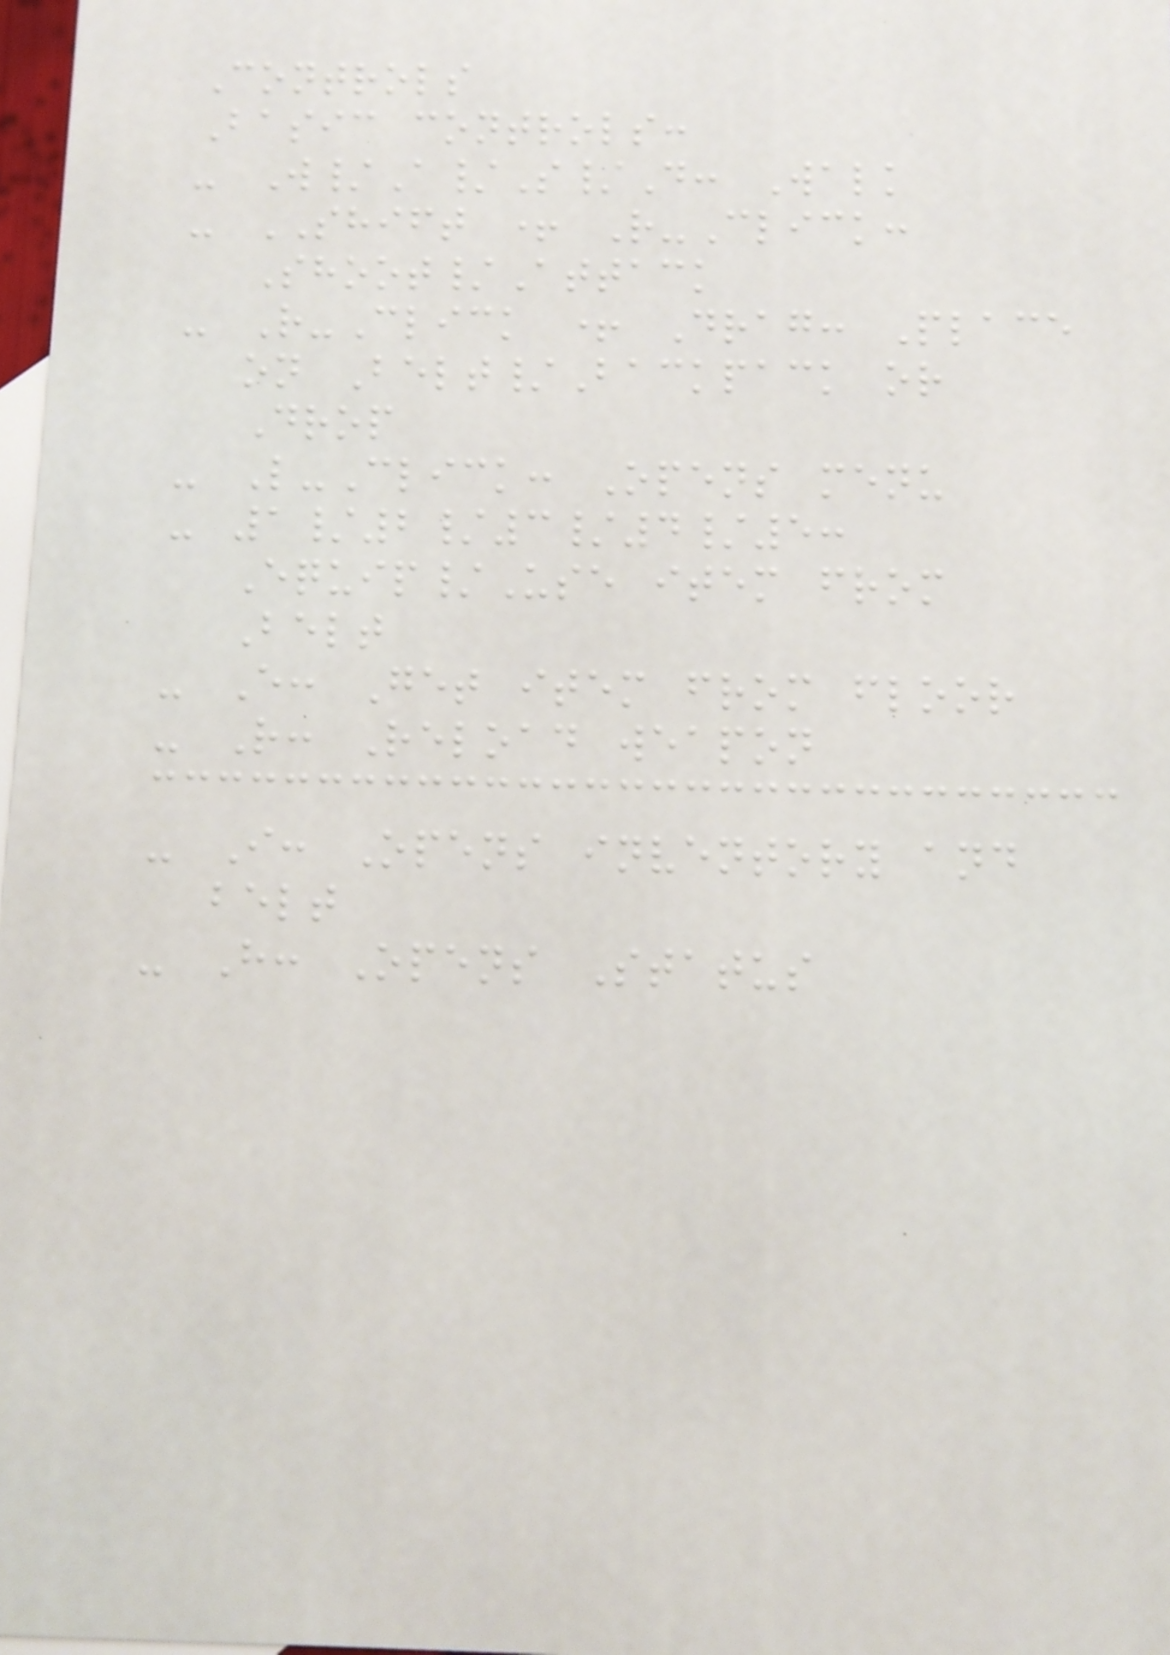Controls
Basic controls:
- W/A/S/D: Walk
- SHIFT + R-Click:
Shoot/Attack
- R-Click + Drag: Place
on Belt/Backpack or
Drop
- L-Click: Opens menu
- 1/2/3/4/5:
Equip/Use item from
Belt
- E: Get item from floor
- R: Reload weapon
- I: Opens inventory and
belt
- H: Opens Status
